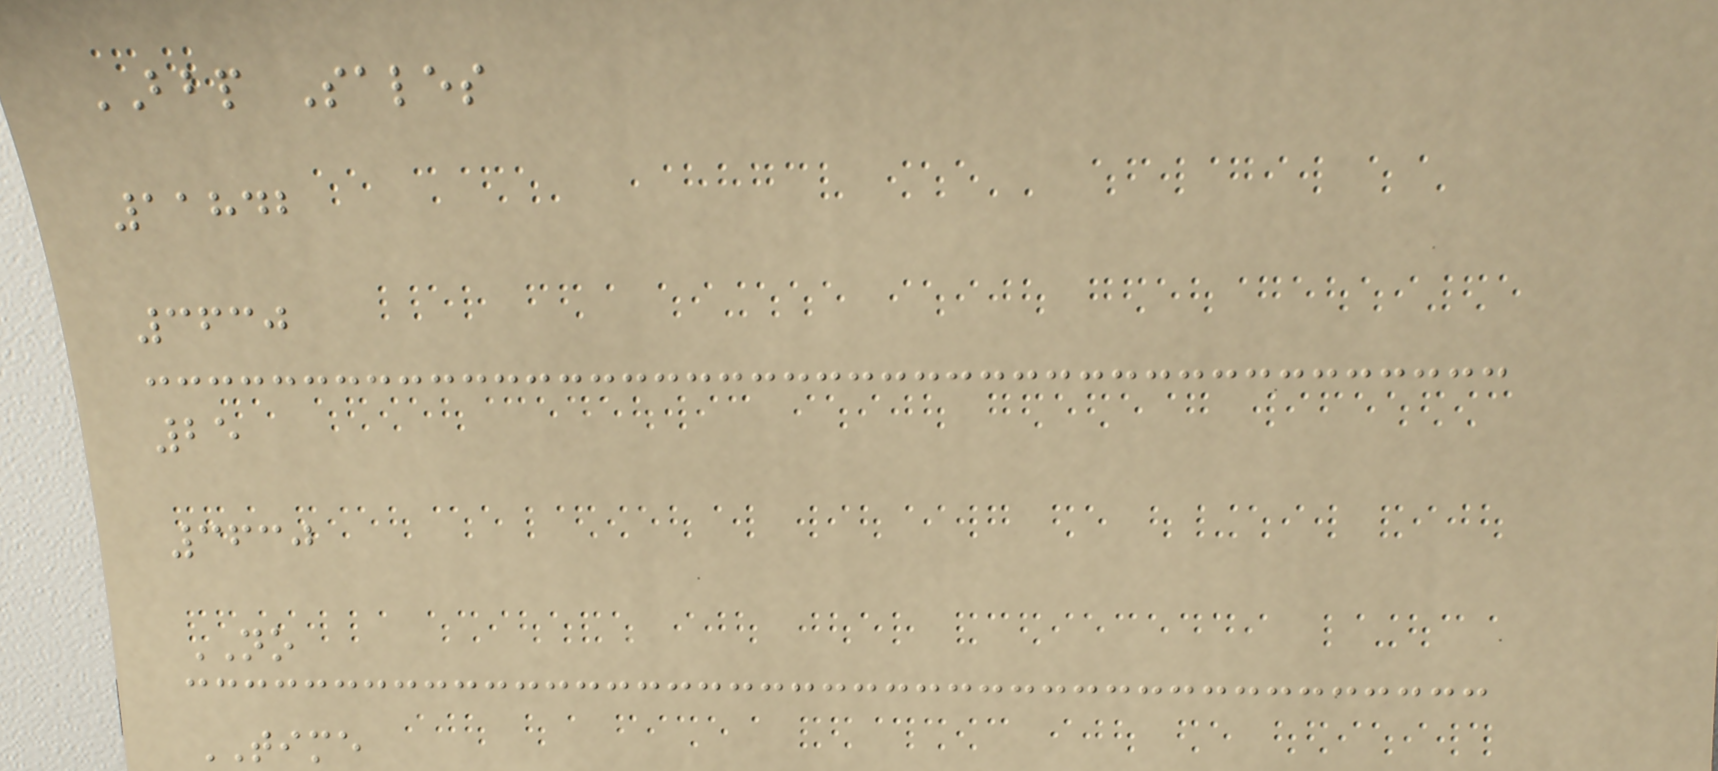BBP Sales
11842
3630
25
3630
NO
TIME
